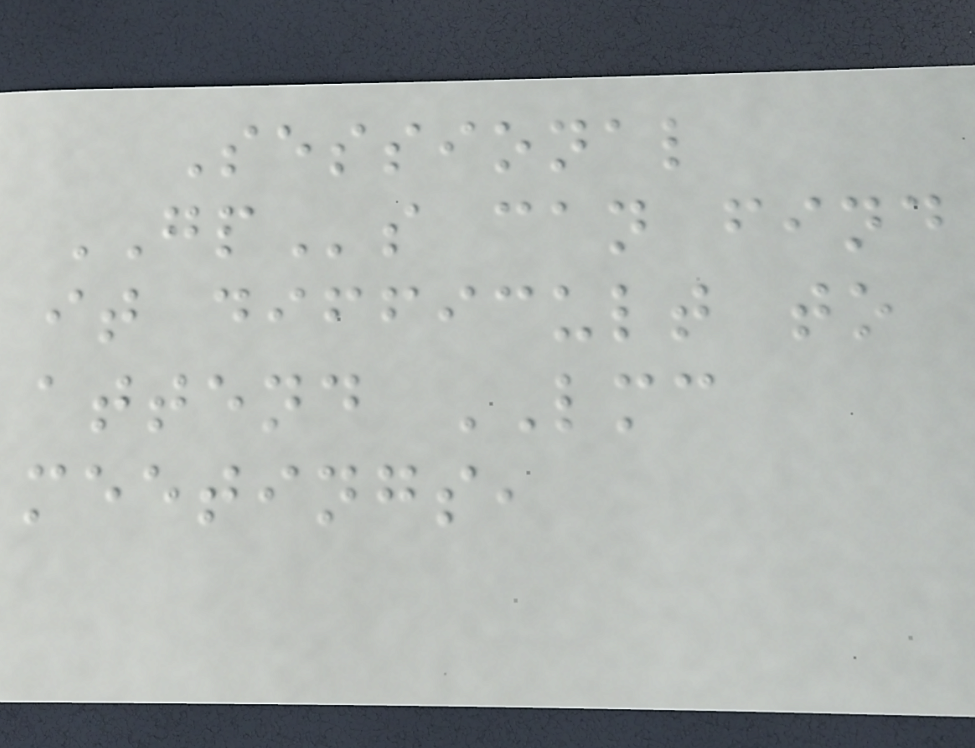Sessional
GPs can find
it difficult to
attend LMC
meetings,
